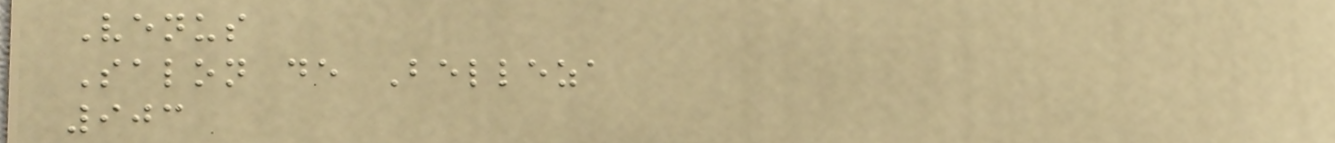Venus
Salon de Belleza
903
